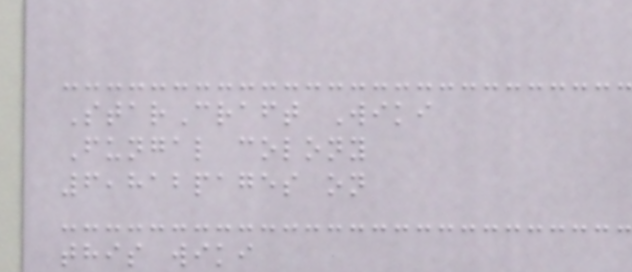StarCraft Wiki
Fungal colony
6,812pages on
this wiki
